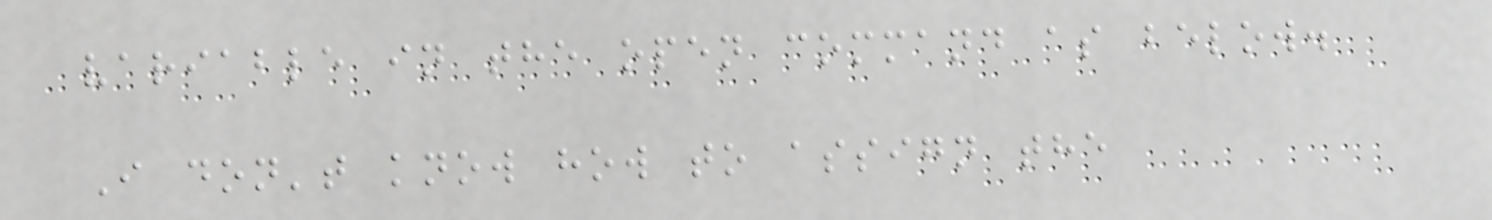variable in the open command as below.
I don't know how to assign the
